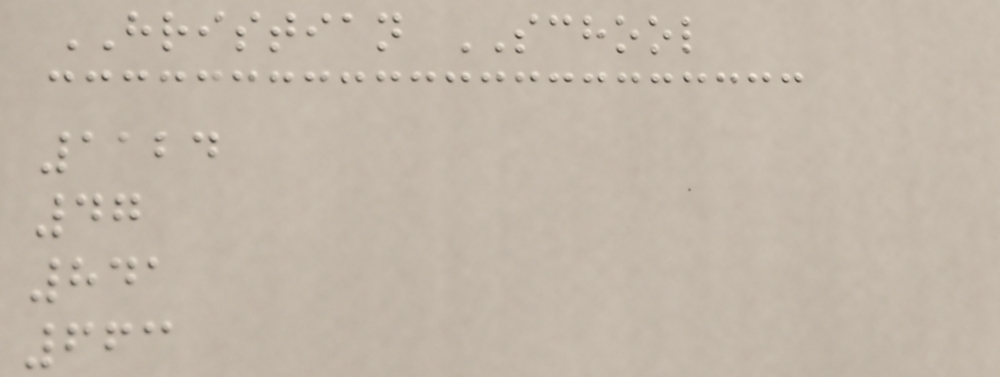HRISTIAN SCHOOL
1124
47
841
663
